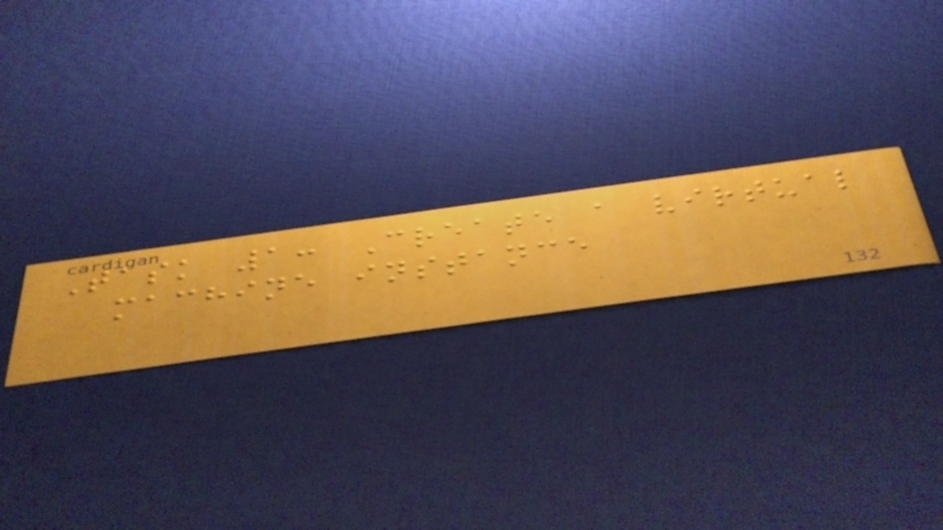Task 1: Create a virtual
machine instance
